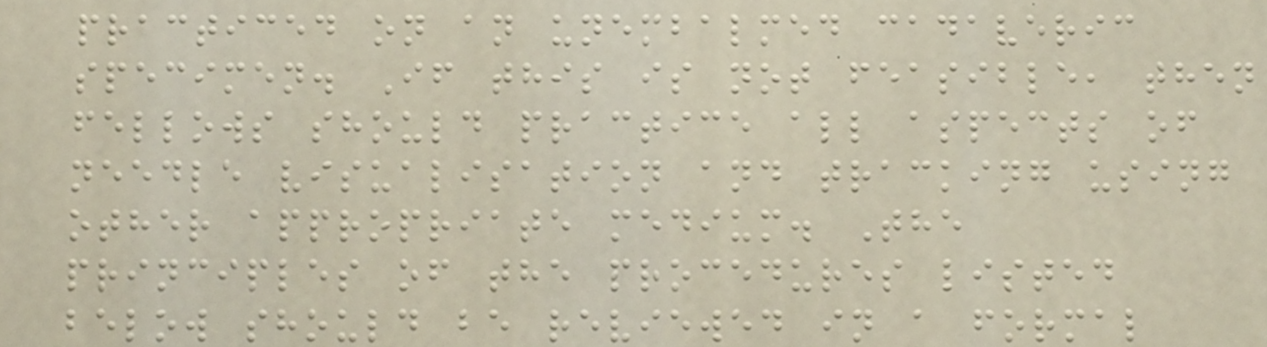practiced on an unembalmed cadaveric
specimen. If this is not feasible, then
fellows should practice all aspects of
needle visualisation and tracking using
other appropriate medium. The
principles of the procedures listed
below should be reviewed in a formal
